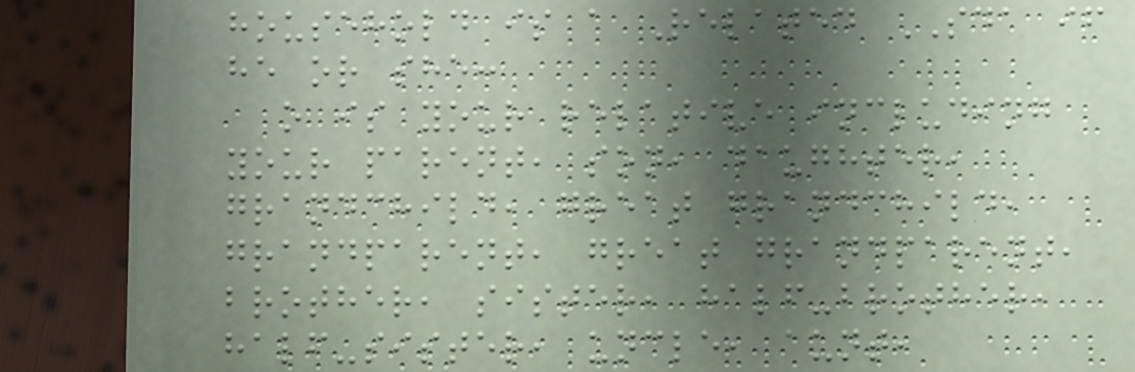household is a Related SDA if
he or she:
o is your relative including
your parent, son, daughter,
grandchild, great grandchild,
grandparent, great grandparent,
brother, sister, half-brother,
half-sister, uncle, aunt,
